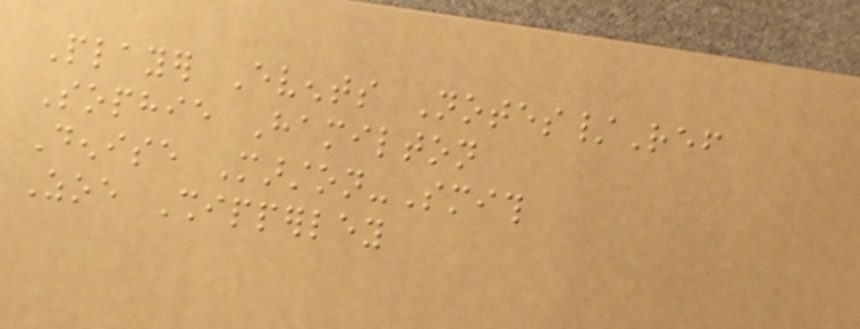Player Events Notes/Ref
Sophie Hamilton
Denise Marston-Smith
Zoe Shipperley
